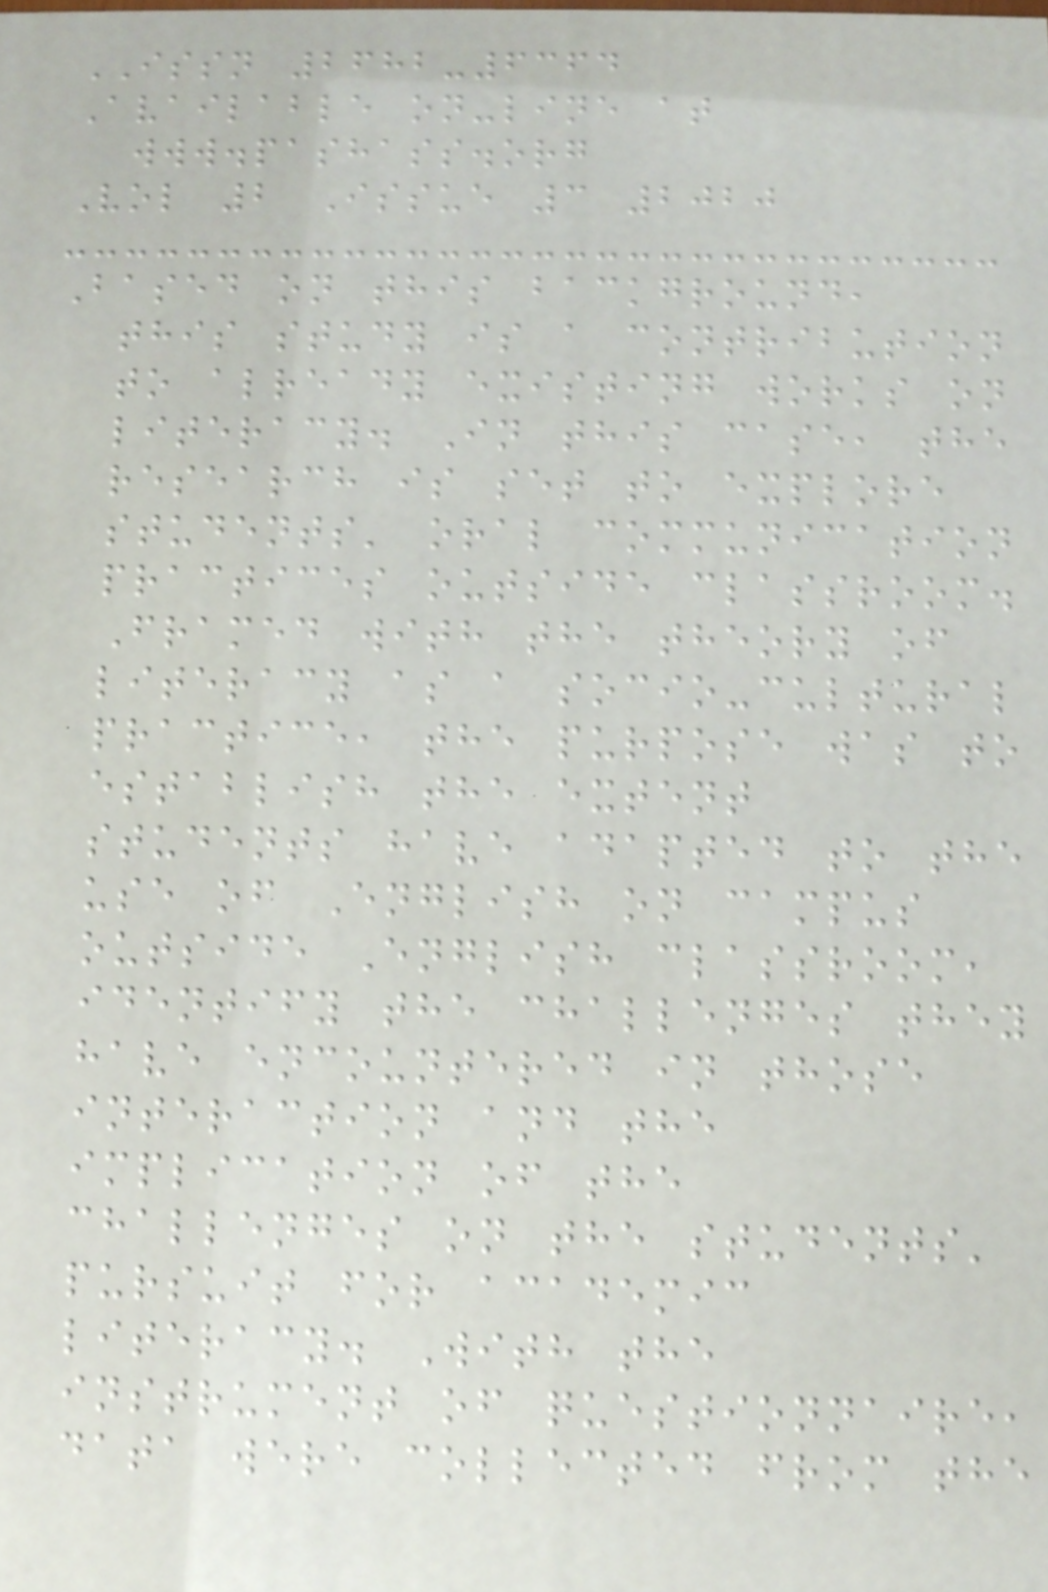ISSN 2682-6364
Available on-line at
www.pashass.org
Vol 2 Issue 3 2020
Based on this background,
this study is a contribution
to already existing works on
literacy. In this case, the
research is set to explore
students' oral communication
practices outside classroom.
Framed with the theory of
literacy as a socio-cultural
practice, the purpose was to
establish the extent
students have adapted to the
use of English on campus
outside English classroom,
identify the challenges they
have encountered in those
interaction and the
implication of the
challenges on the students'
pursuit for academic
literacy. With the
instrument of questionnaire,
data were collected from the
